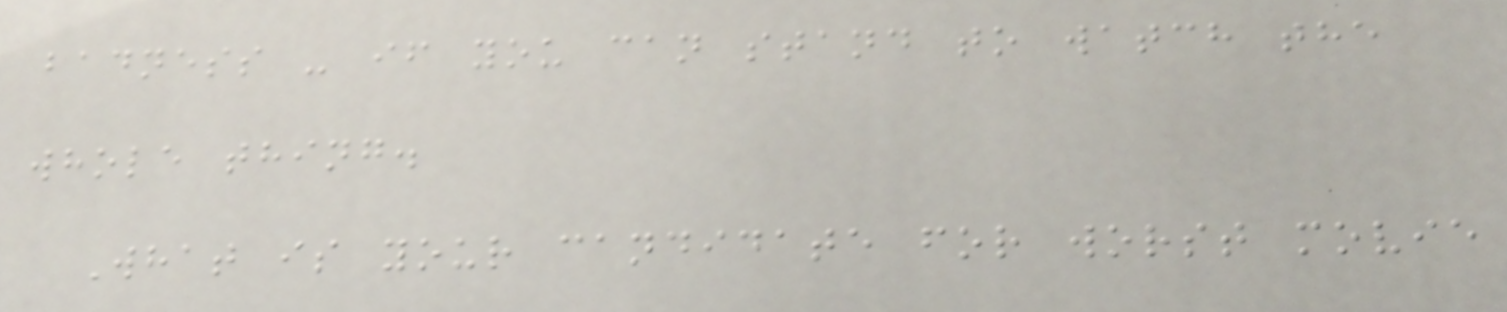badness - if you can stand to watch the
whole thing.
What is your candidate for worst movie
